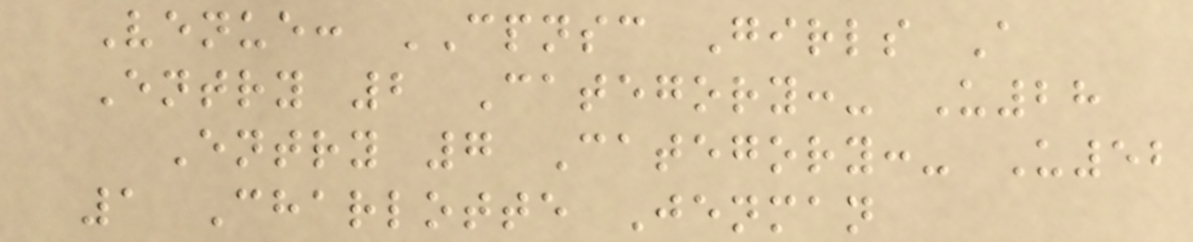Venue: CPNSC Girls A
Entry 2 Category:- U28
Entry 7 Category:- U52
1 Charlotte Jenman
